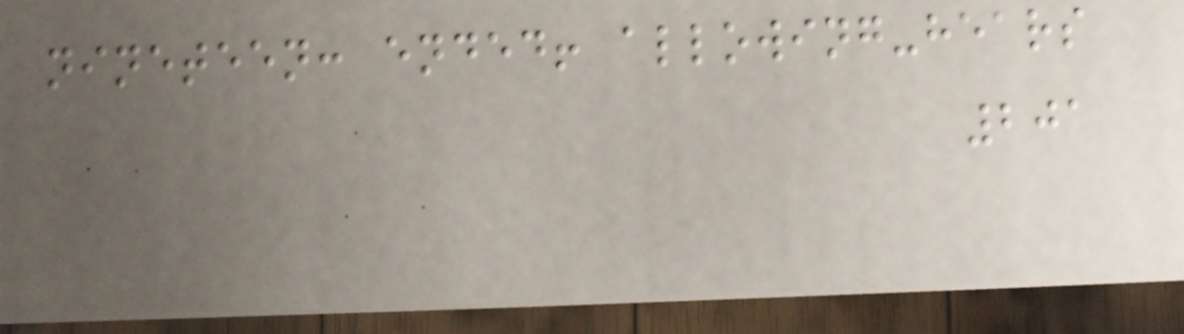nineteen: ended! allowing-hears
201
